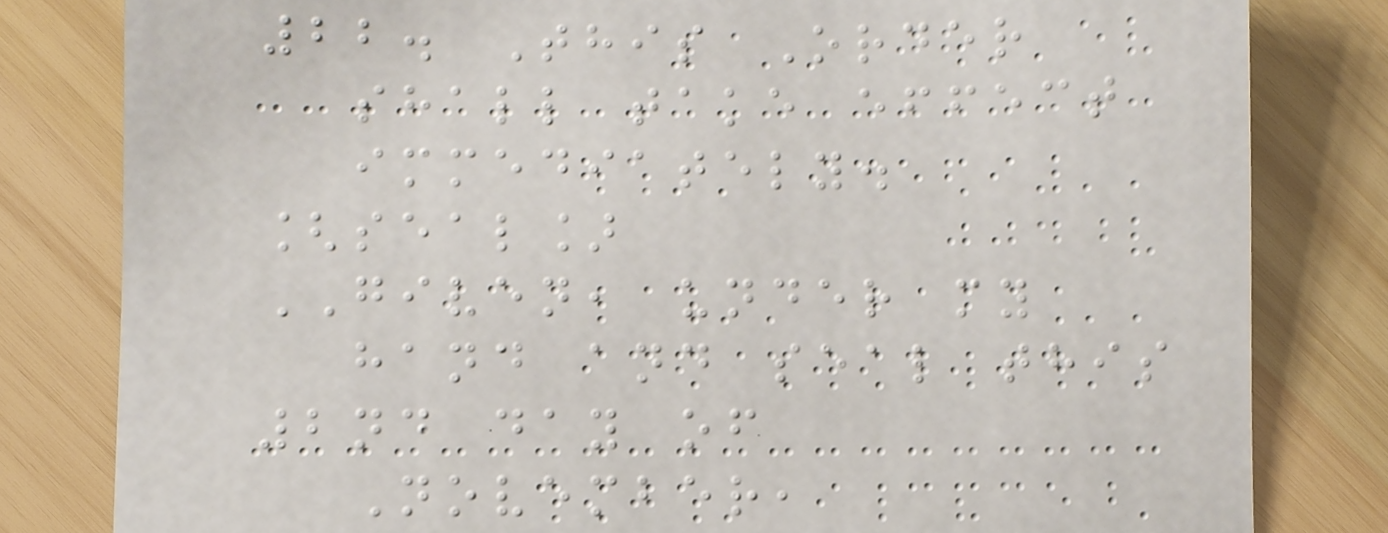22. This Order
shall take effect
immediately.
[seal]
GIVEN, under my
hand and seal this
2nd day of
November,
